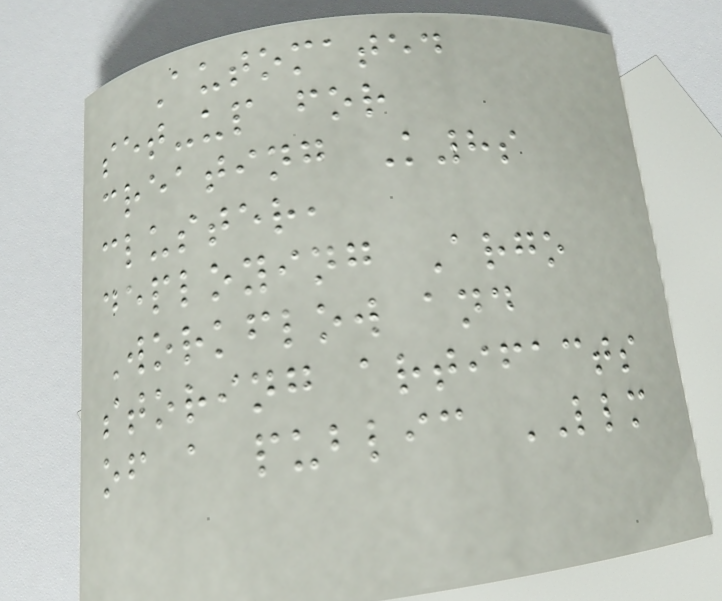Automated
set-up for
creating K8s
cluster,
deploying Argo
Workflow and
storing artifacts
of a public LLM
